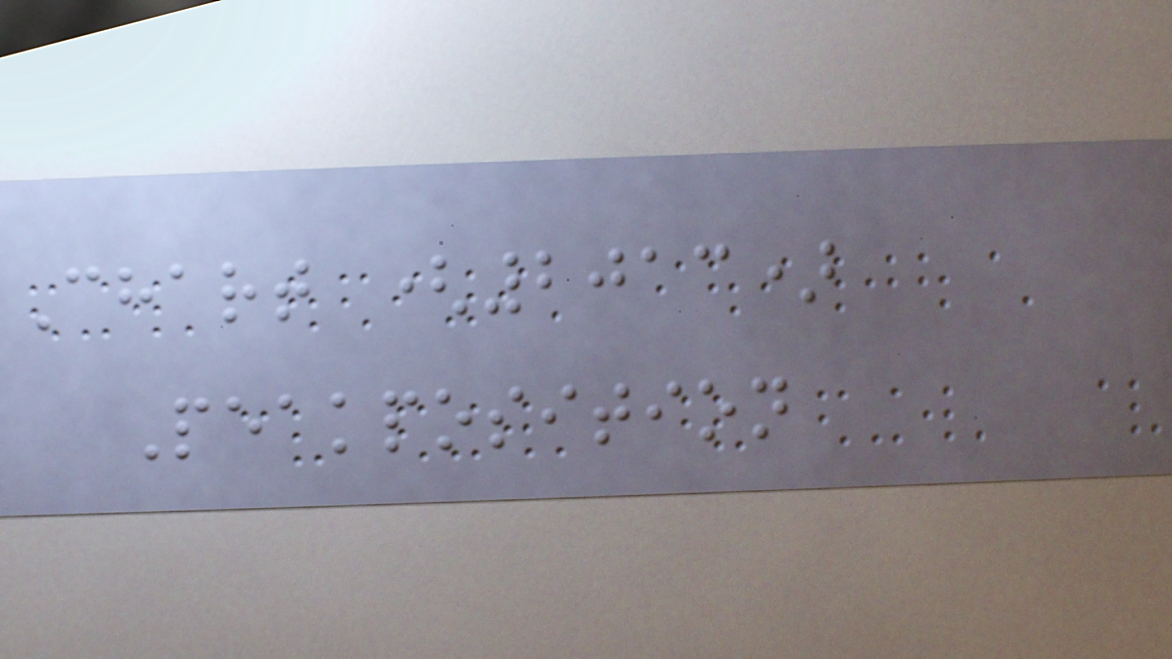Chart (2013)
Peakposition
